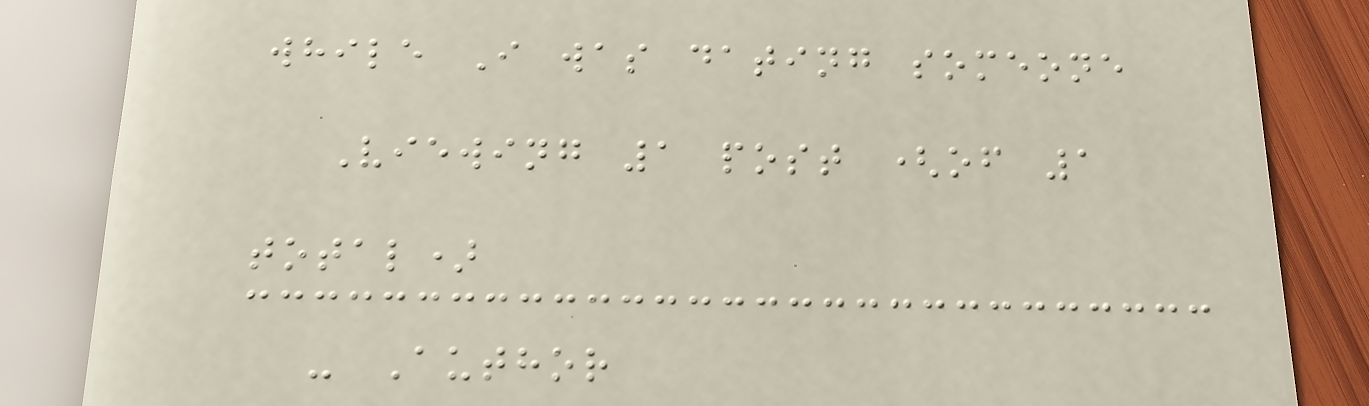while I was dating someone
Viewing 1 post (of 1
total)
- Author
